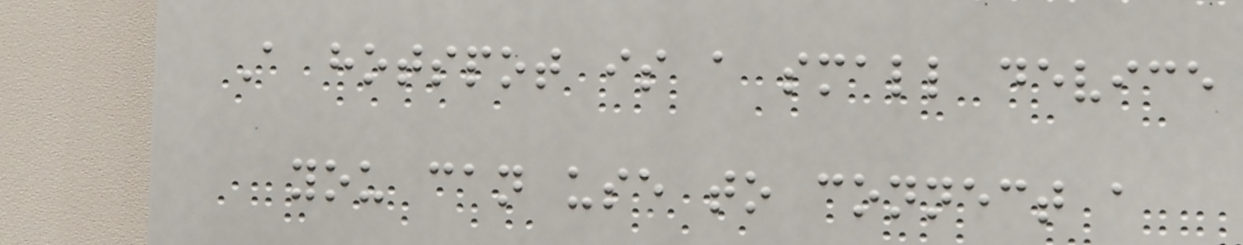A hotspot is a small device
you can use to connect a
